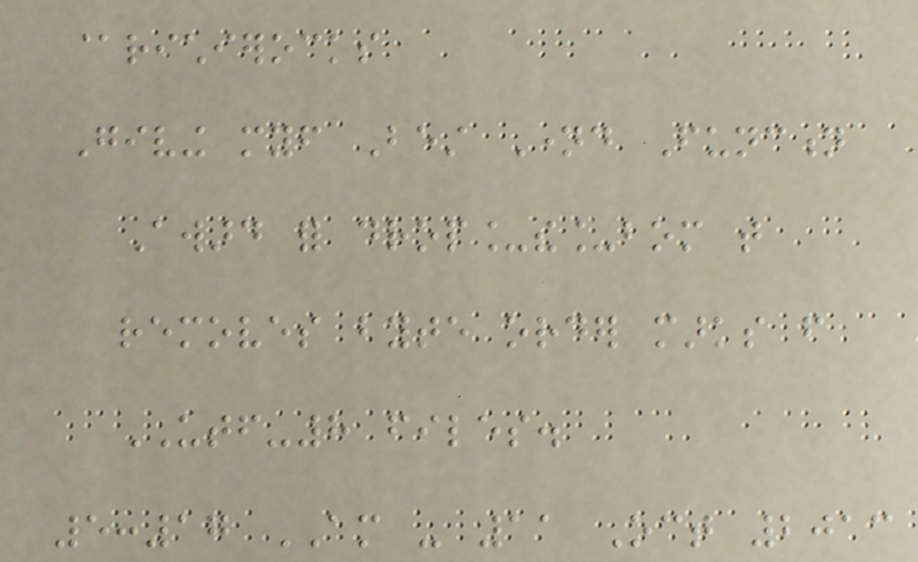@richierocks
Giving myself Best Named Function
Award for drop_the_bom that
removes byte order marks from
UTF-8 files.
5:17 AM - 11 Oct 2013
